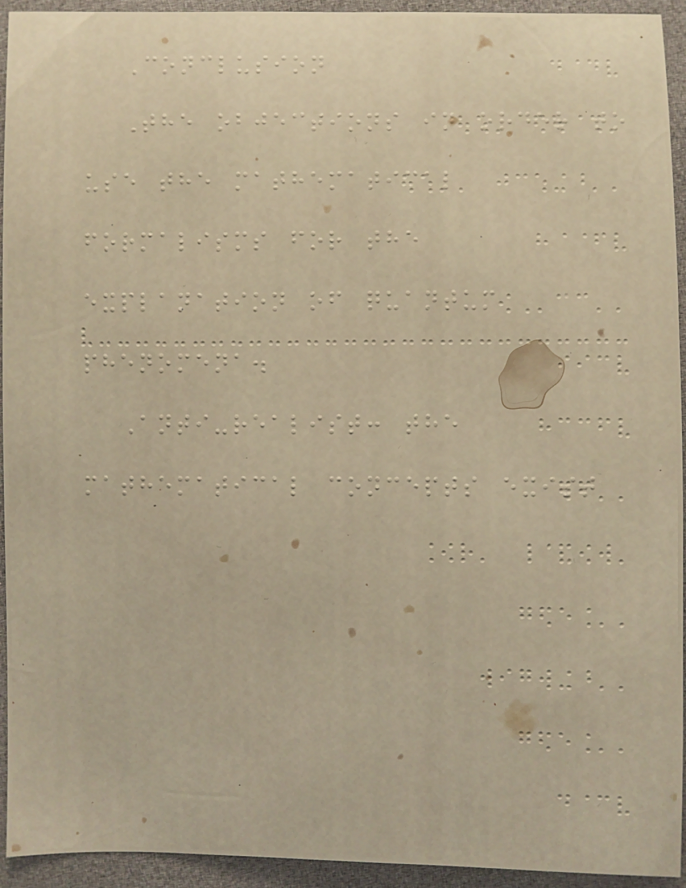Conclusion
The objections in order to
use the mathematical
formalisms for the
explanation of quantum
phenomena.
Anti-realist: the
mathematical concepts exist
